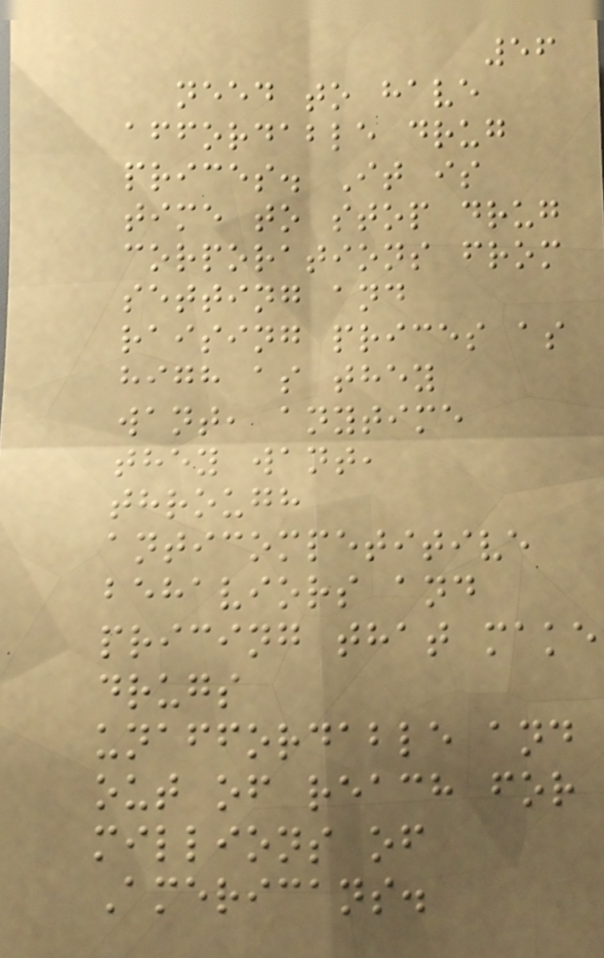56
need to have
affordable drug
prices. It is
time to stop drug
corporations from
setting and
raising prices as
high as they
want, anytime
they want,
through
anticompetitive
behaviors and
pricing that make
drugs
unaffordable and
out of reach for
millions of
Americans.
